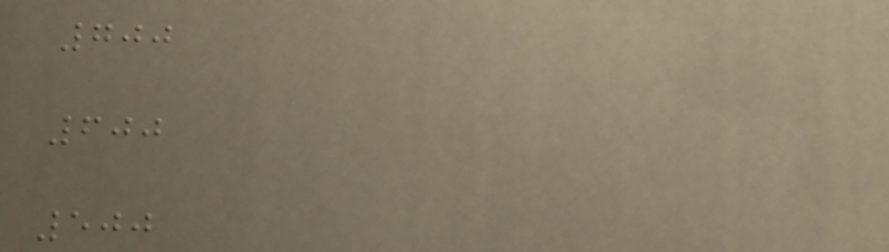700
600
500
